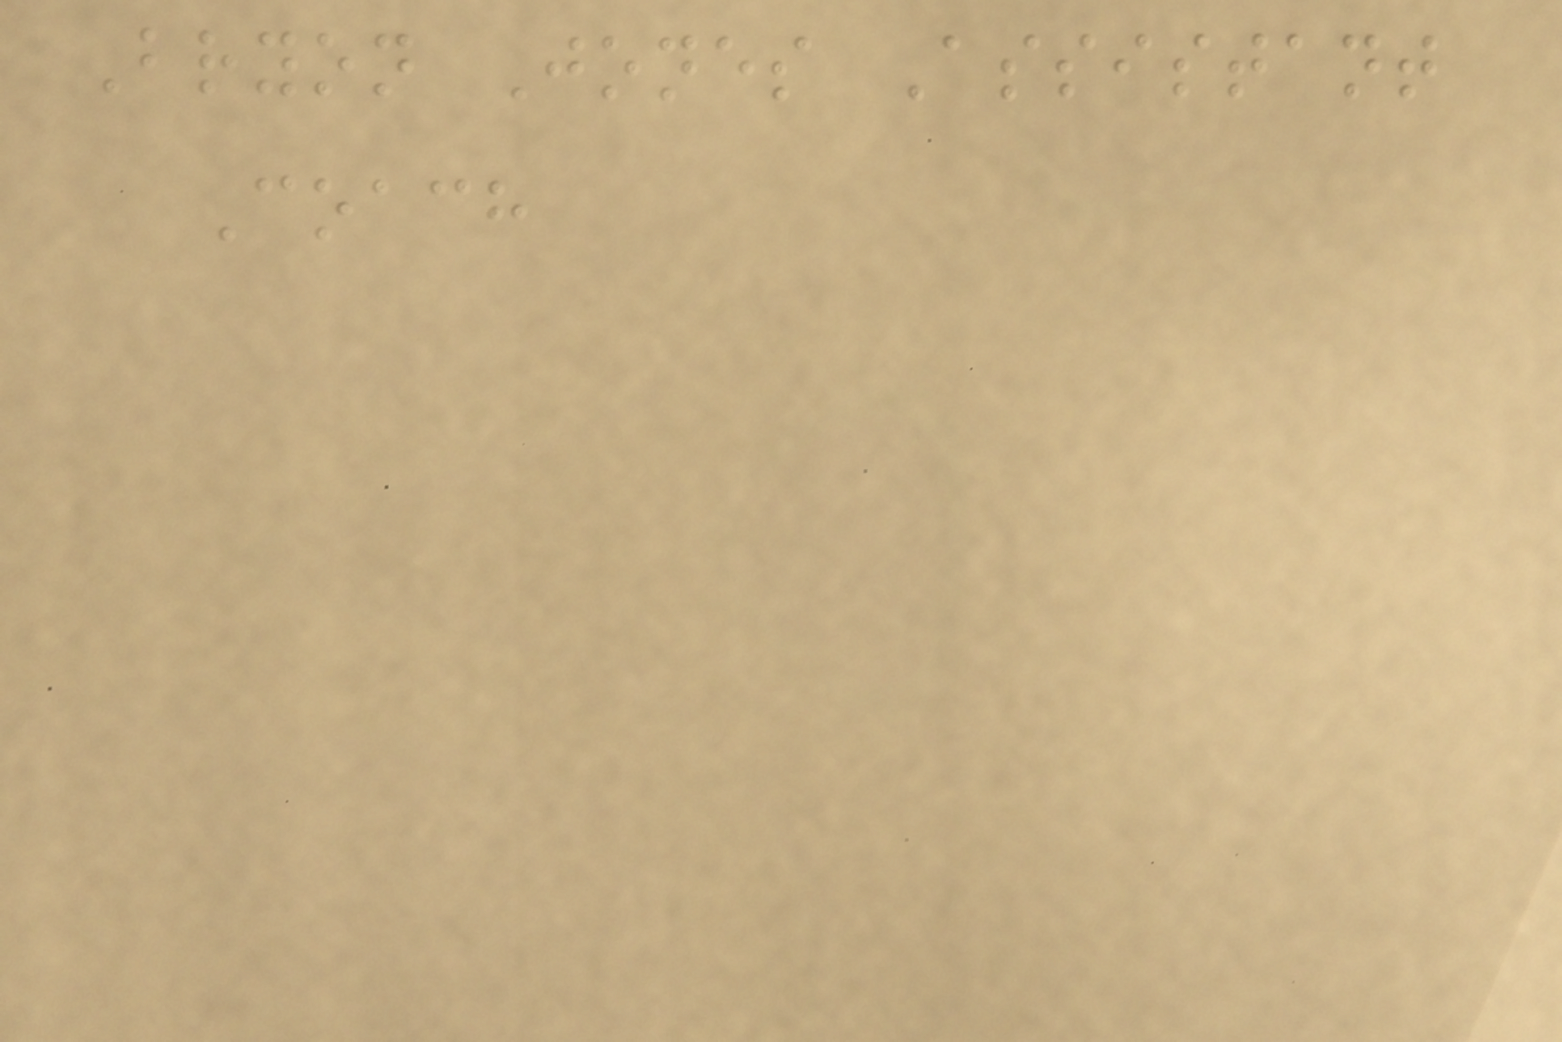Bryon Jones Assistant
Coach
